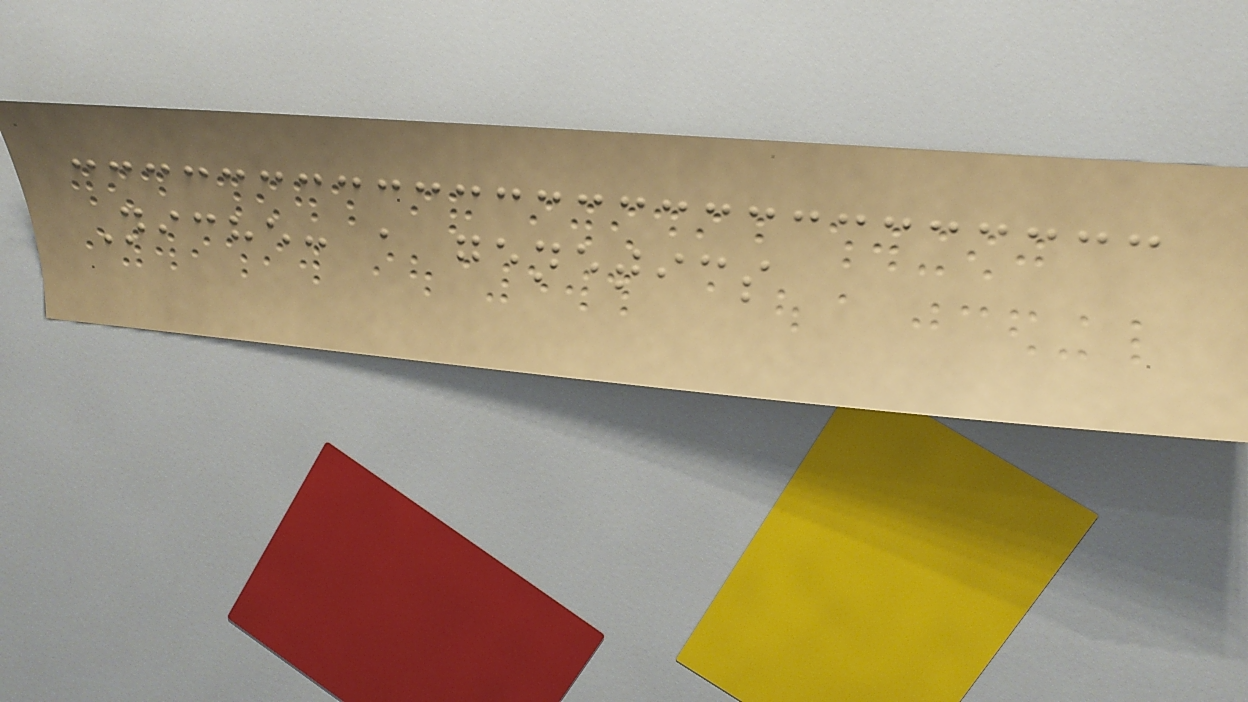Niche: a genetics
